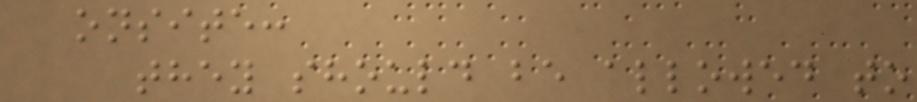onsite:
they should be allowed to
